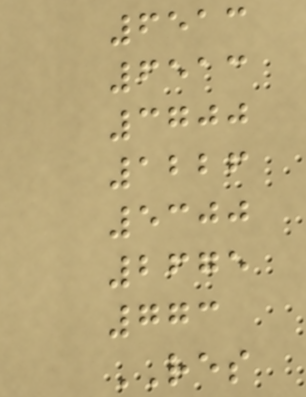6513
6513
3700
1226
5300
2675
773
RES
